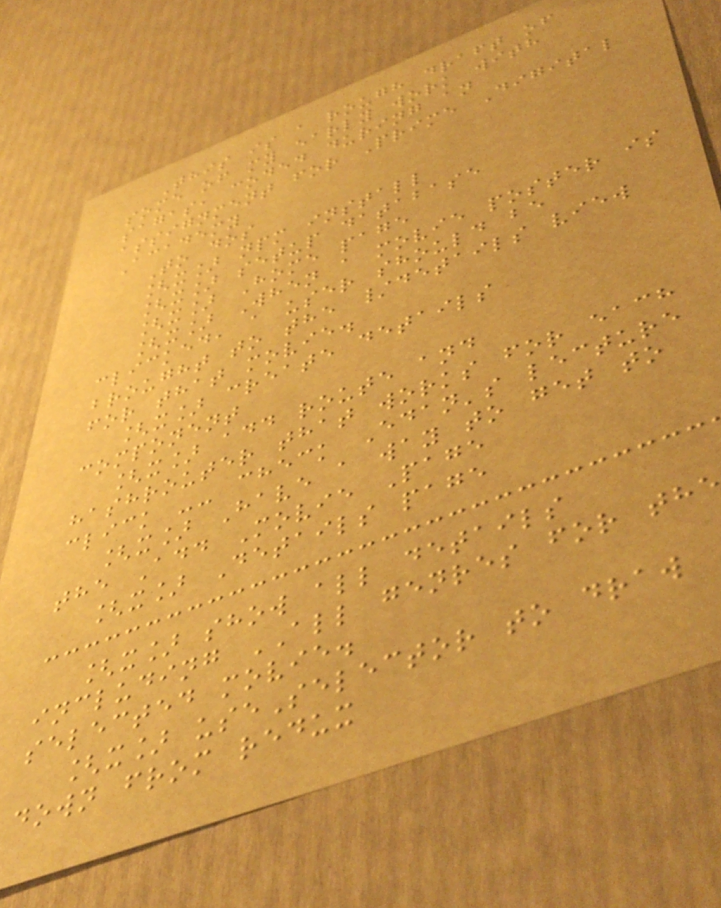This is a rough draft of
some of my early work with
sagas, coded during an
assignment for Prime Digital
Academy
To dos
[x] npm install
[x] setup database
[x] Home page
[x] When a movie poster is
clicked, a user should be
brought to the /details view
for that movie.
[x] create details
component
[x] add route and
hashrouter that works for each
click -- check Edan's lecture
[x] Have a way to get to
the Add Movie Page
[x] Details page
[x] show all details
including ALL genres for the
selected movie.
[x] useSelector to draw
down from redux
